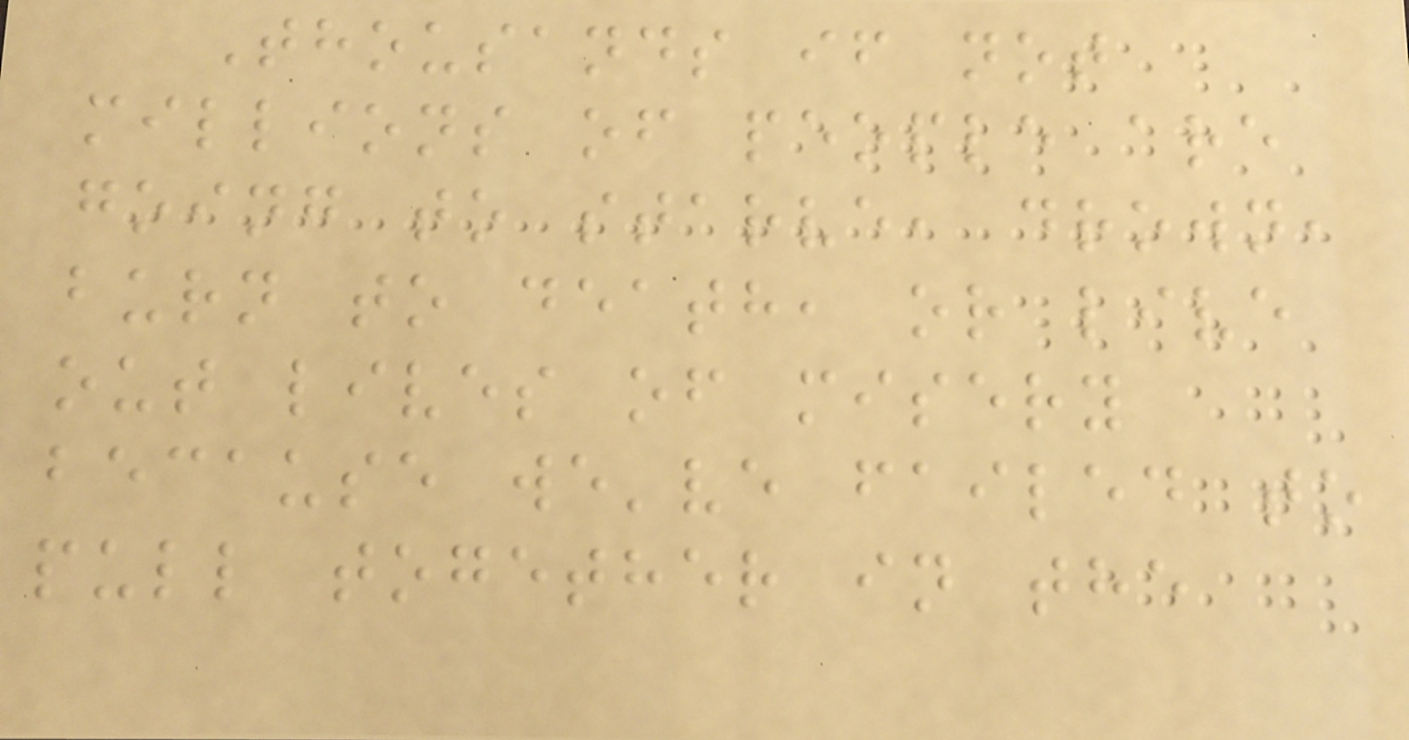Thousands if not
millions of people are
going to starve, drown,
burn to death, or live
out lives of misery
because we've failed to
pull together in the
